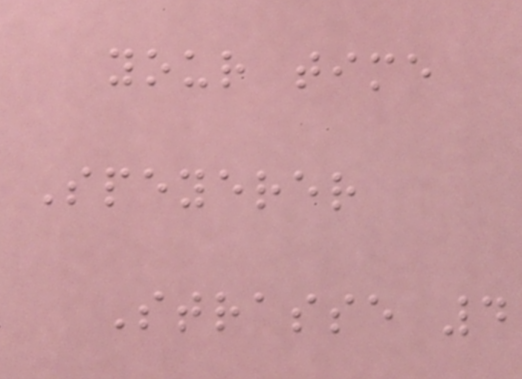your time
Speyerer
Strasse 4
